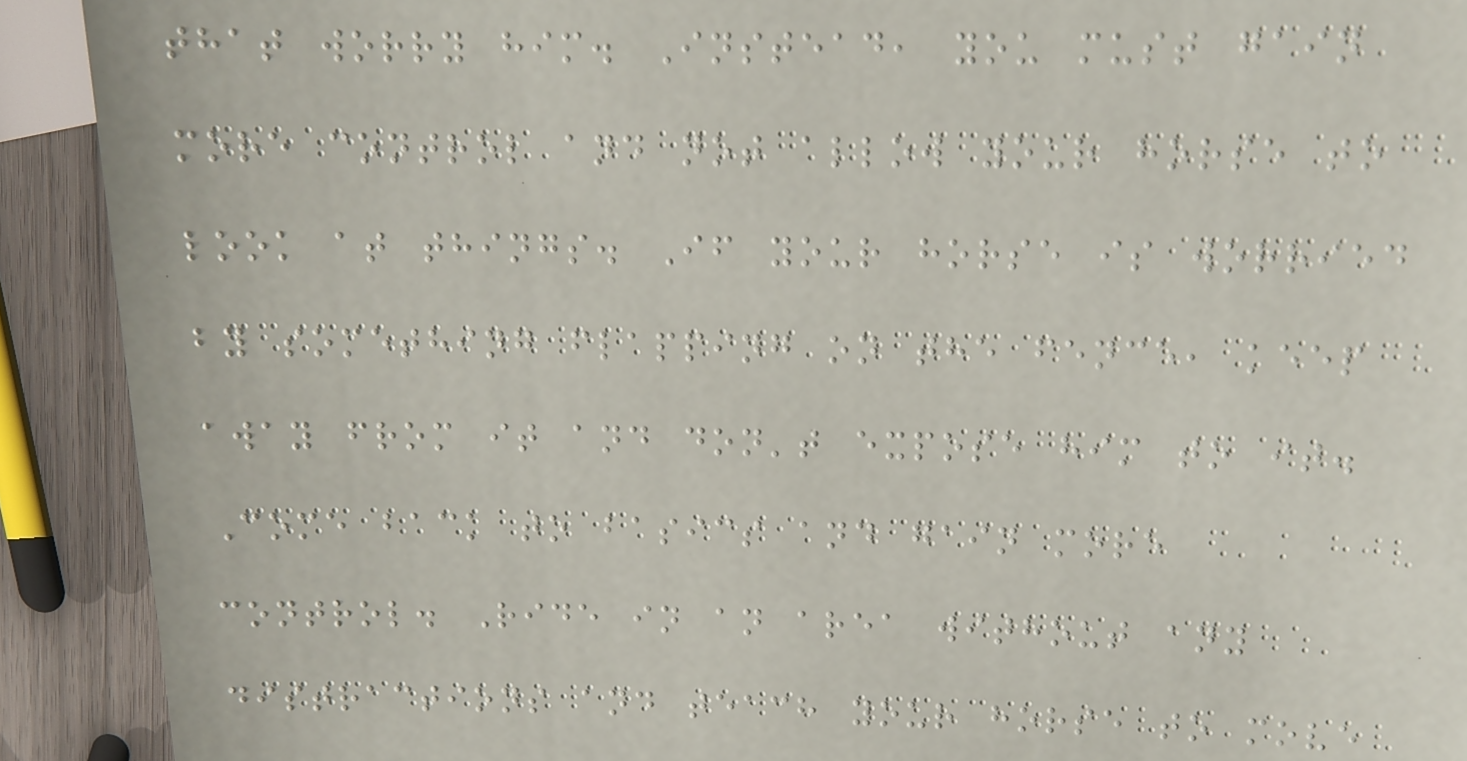that worry him. Instead, you must gain
more control and not allow your horse to
look at things. If your horse is worried
by something flapping on the fence, keep
away from it and don't expose him to it.
Come back to basics and gain more
control. Ride in an area without any
distractions and teach your horse to move
